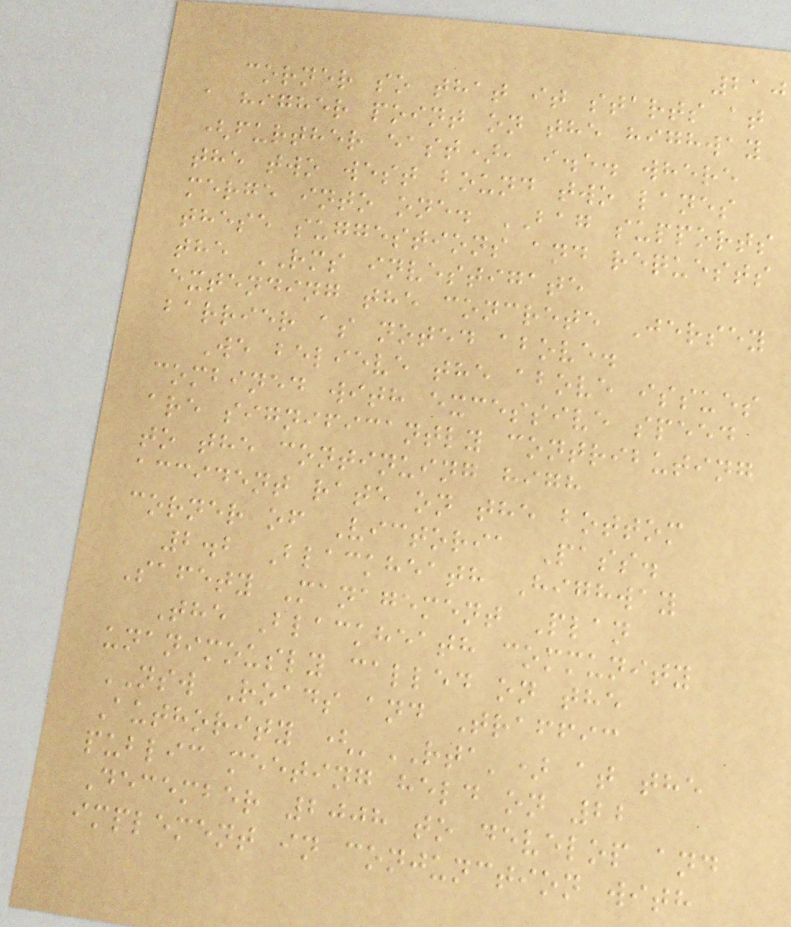210
corner so that it starts at
a higher point on the highway
(further east), i.e. where
the two west bound two lanes
merge into one. BAG supports
these suggestions and requests
the RMS investigate
extending the concrete Jersey
barrier as noted above.
We believe the above issues
combined with excessive speed
are significantly contributing
to the continuing high
accident rate on the bottom
corner of Victoria Pass.
2.2 Blackheath Highway
Safety Management Plan
The Blackheath community
unanimously called on the
NSW Roads and Traffic
Authority ('RTA') at the
public meeting held on 22
December 2008 to develop and
implement in conjunction with
